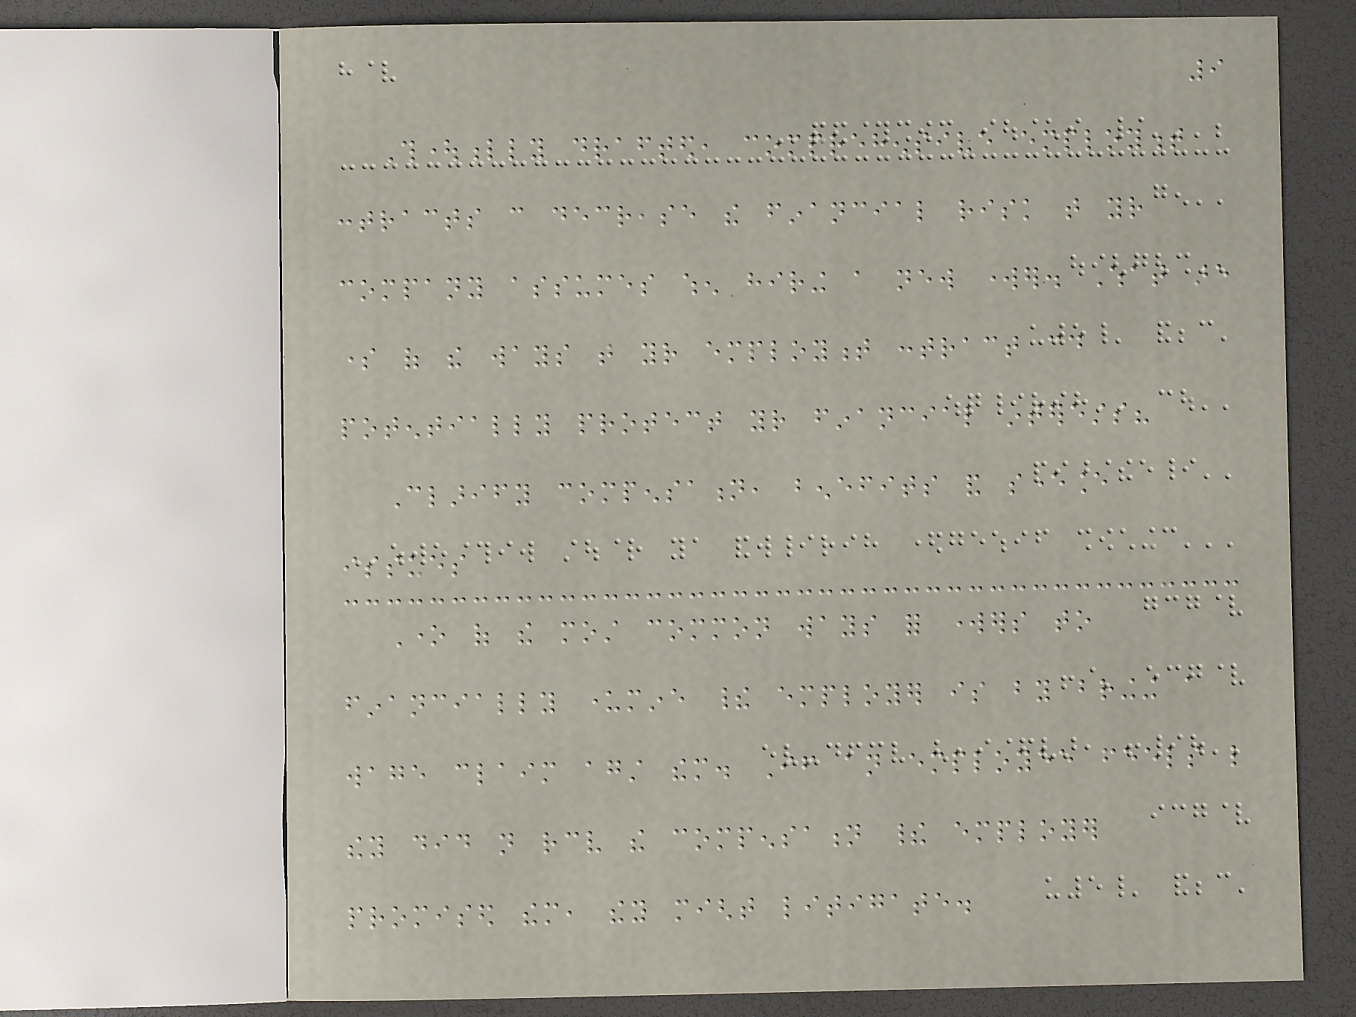9
Thoughtfully drafted, comprehensive employment
contracts can decrease the financial risk that your
company assumes when hiring a new worker. What are
some of the ways that your employment contract could
potentially protect your financial interests?
Clarify compensation, benefits and severance
issues
One of the most common ways for workers to
financially undermine their employer is by bringing a
wage claim against them. If an employee feels like
they did not receive the compensation their employer
promised them, they might litigate.
